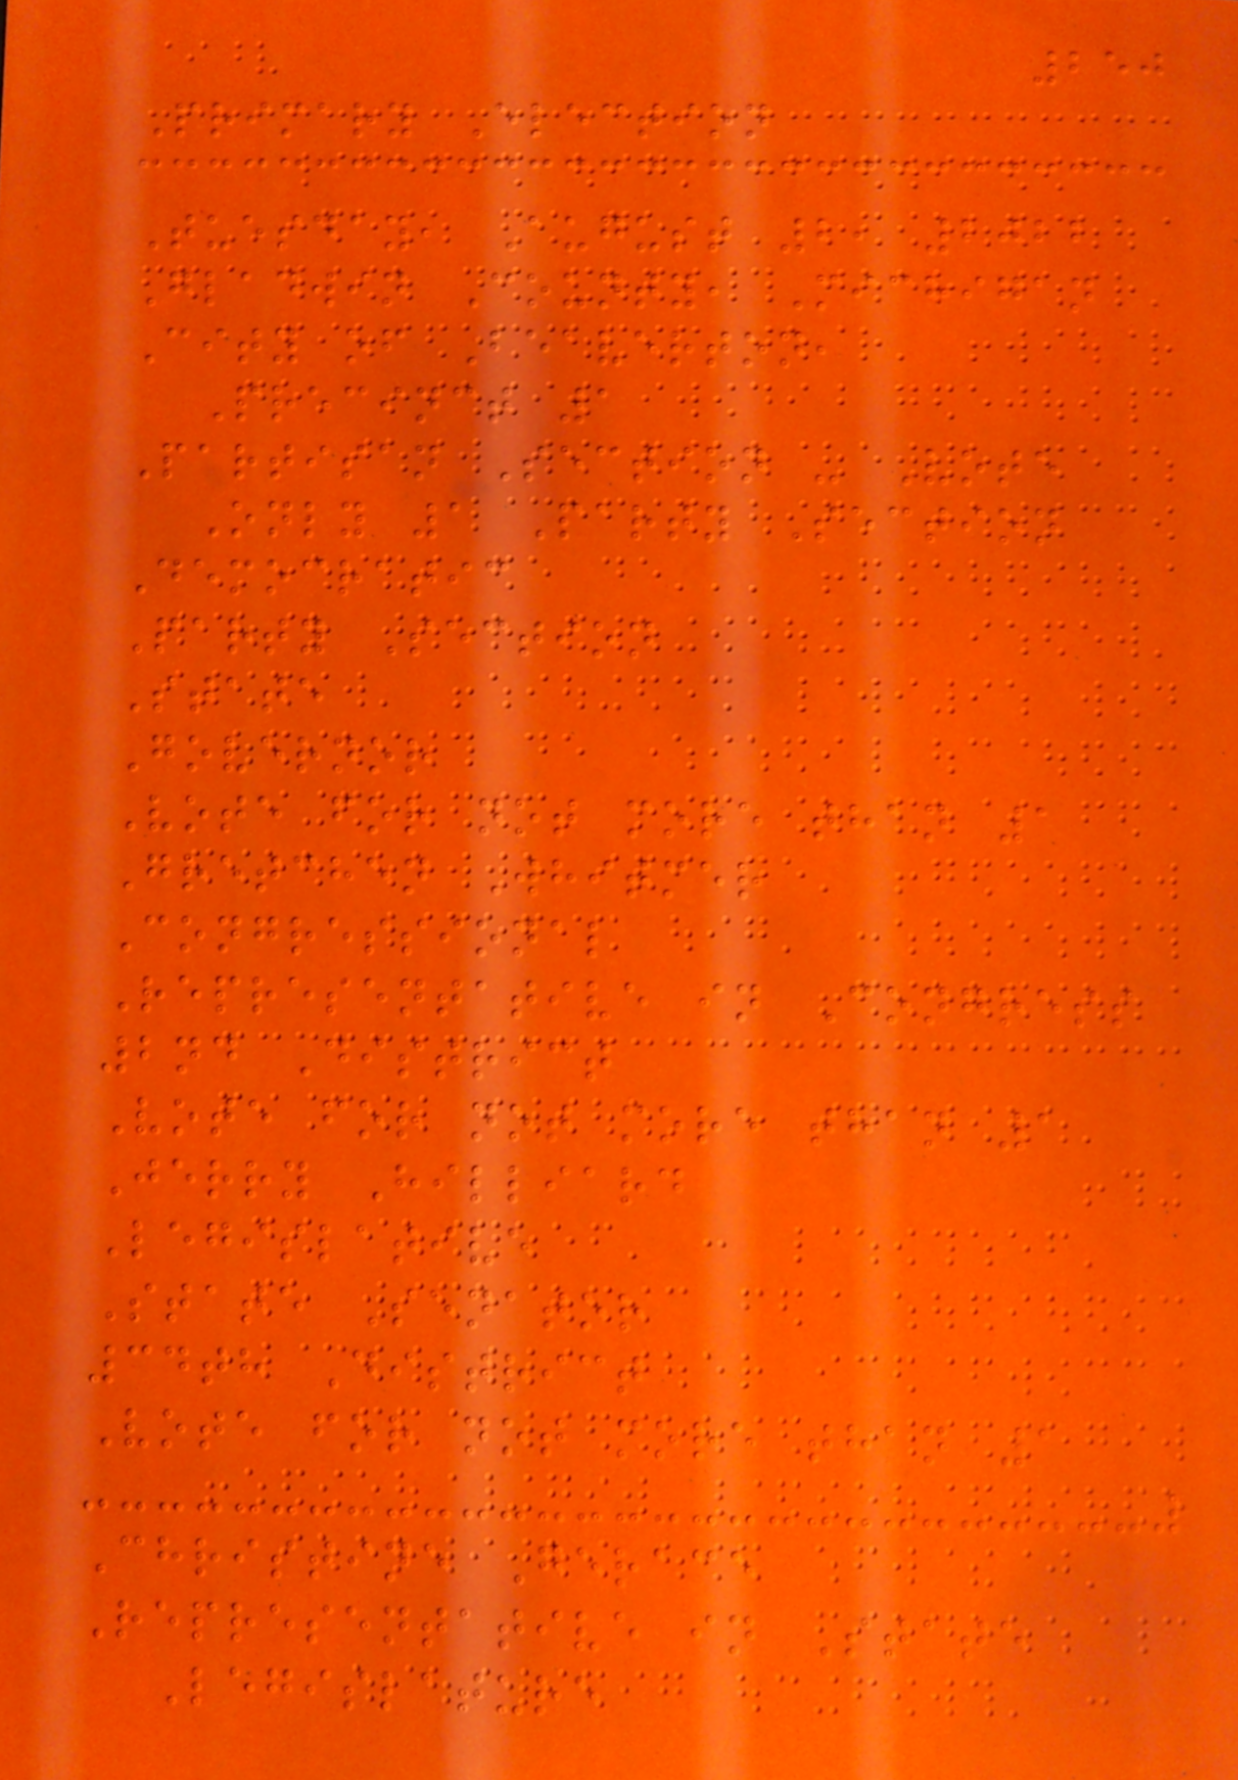250
Primary Election
Tuesday, August 2, 2022
Gladwin County, Michigan
City of Beaverton,
Precinct 1
Partisan Section - Vote
Only 1 Party Section
Democratic
Party Section
State
Governor
Vote for not more than 1
Gretchen Whitmer
Congressional
Representative in Congress
2nd District
Vote for not more than 1
Jerry Hilliard
Legislative
State Senator
34th District
Vote for not more than 1
Christine Gerace
Representative in State
Legislature
